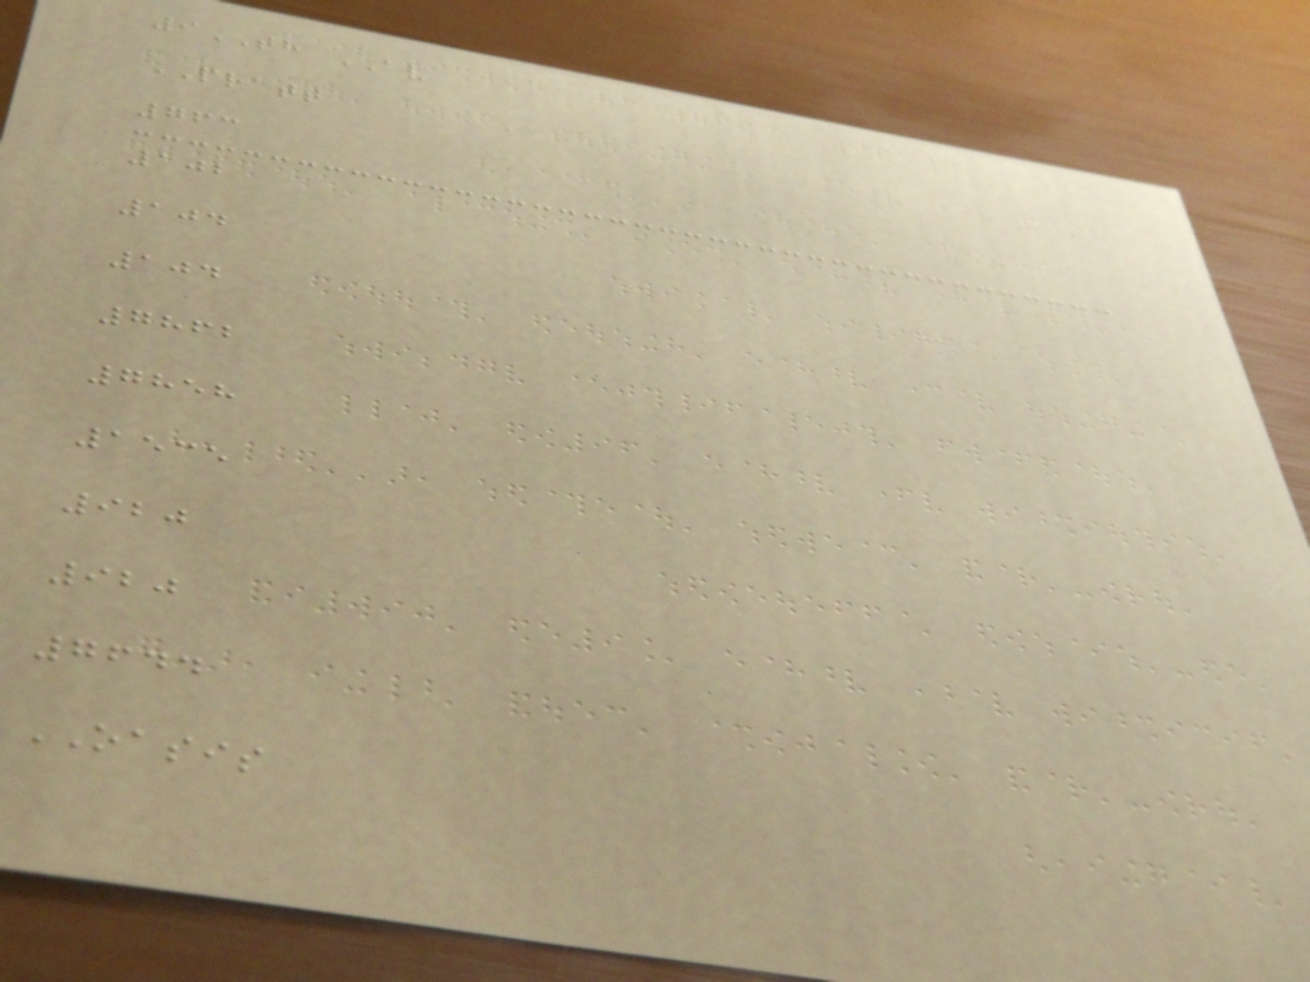9TH AV
PRATT
763
102
104
104
7862
7858
1535
920
920
7644
OASIS
